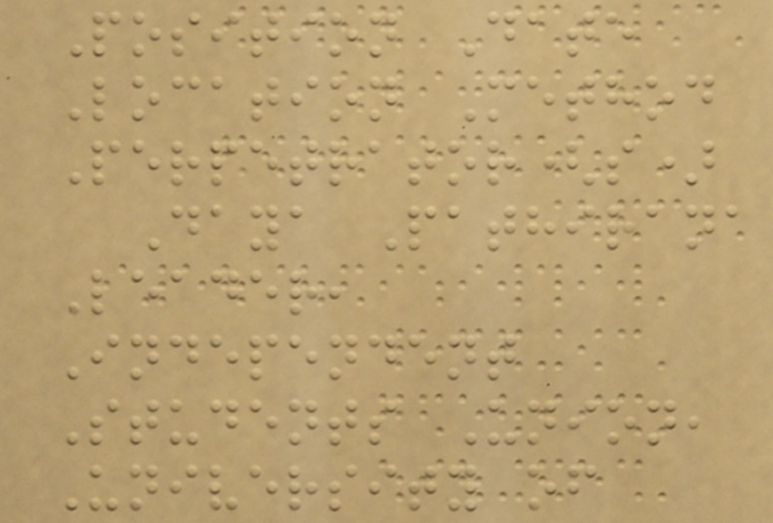Position Date
Location Method
Perpetrator(s)
Daya Pathirana
Leader,
Independent
Students Union,
University of
